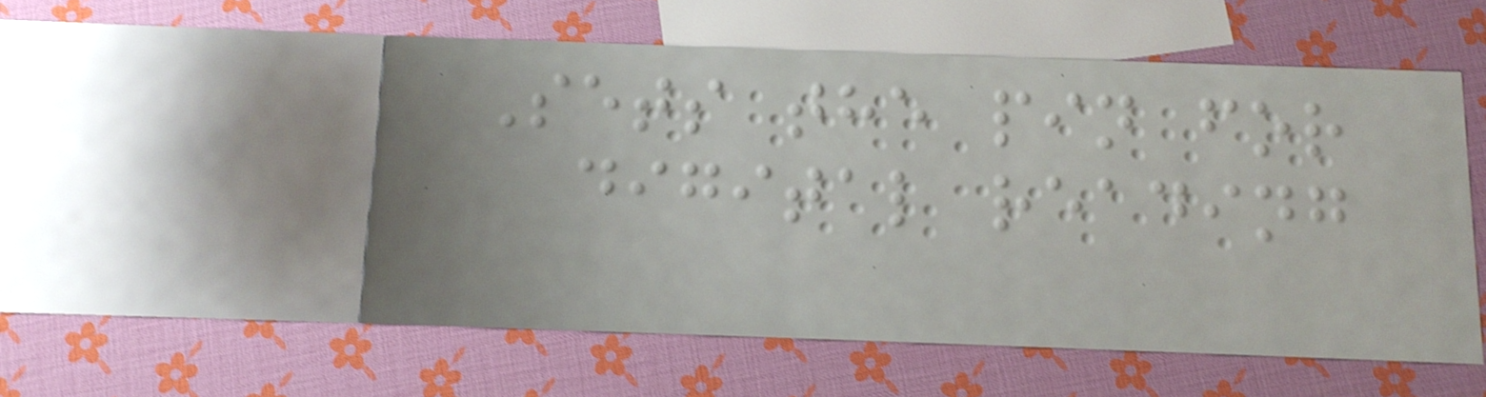Sets the pin for
digital reading
